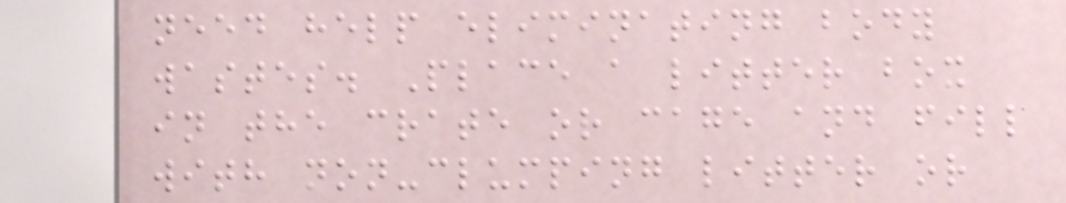need help eliminating body
wastes. Place a litter box
in the crate or cage and fill
with non-clumping litter or
